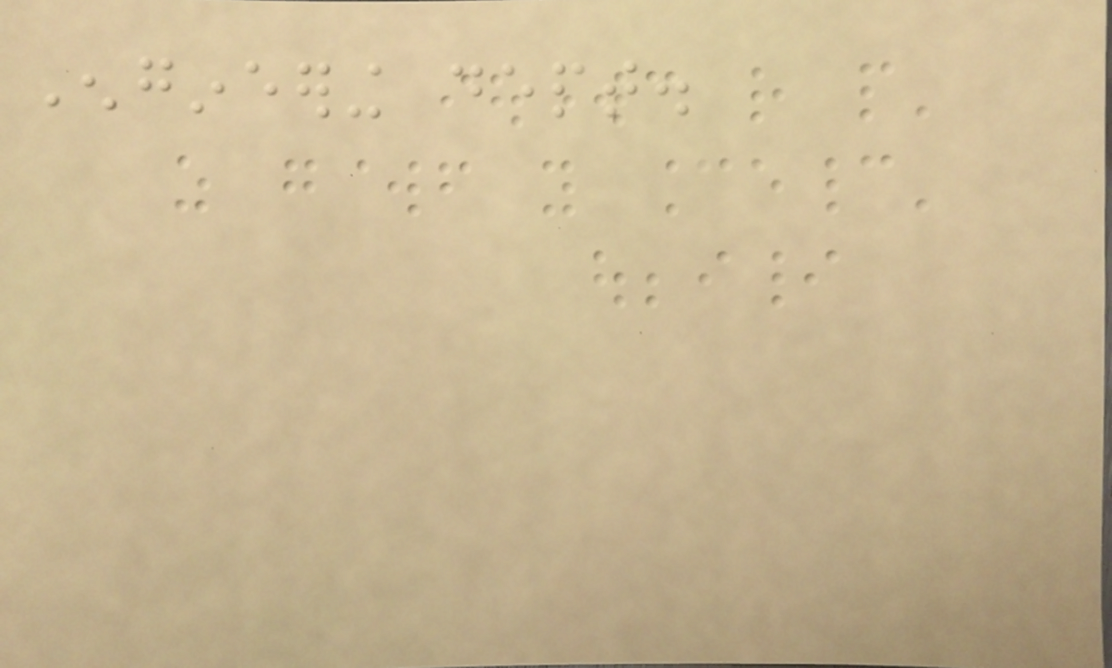Engineering dept.
